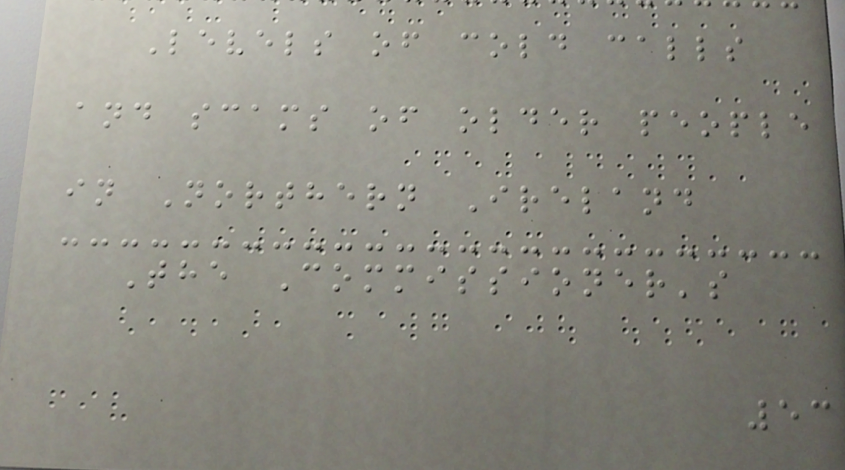Levels of cold calls
and scams of older people
in Northern Ireland
The Commissioner's
53
